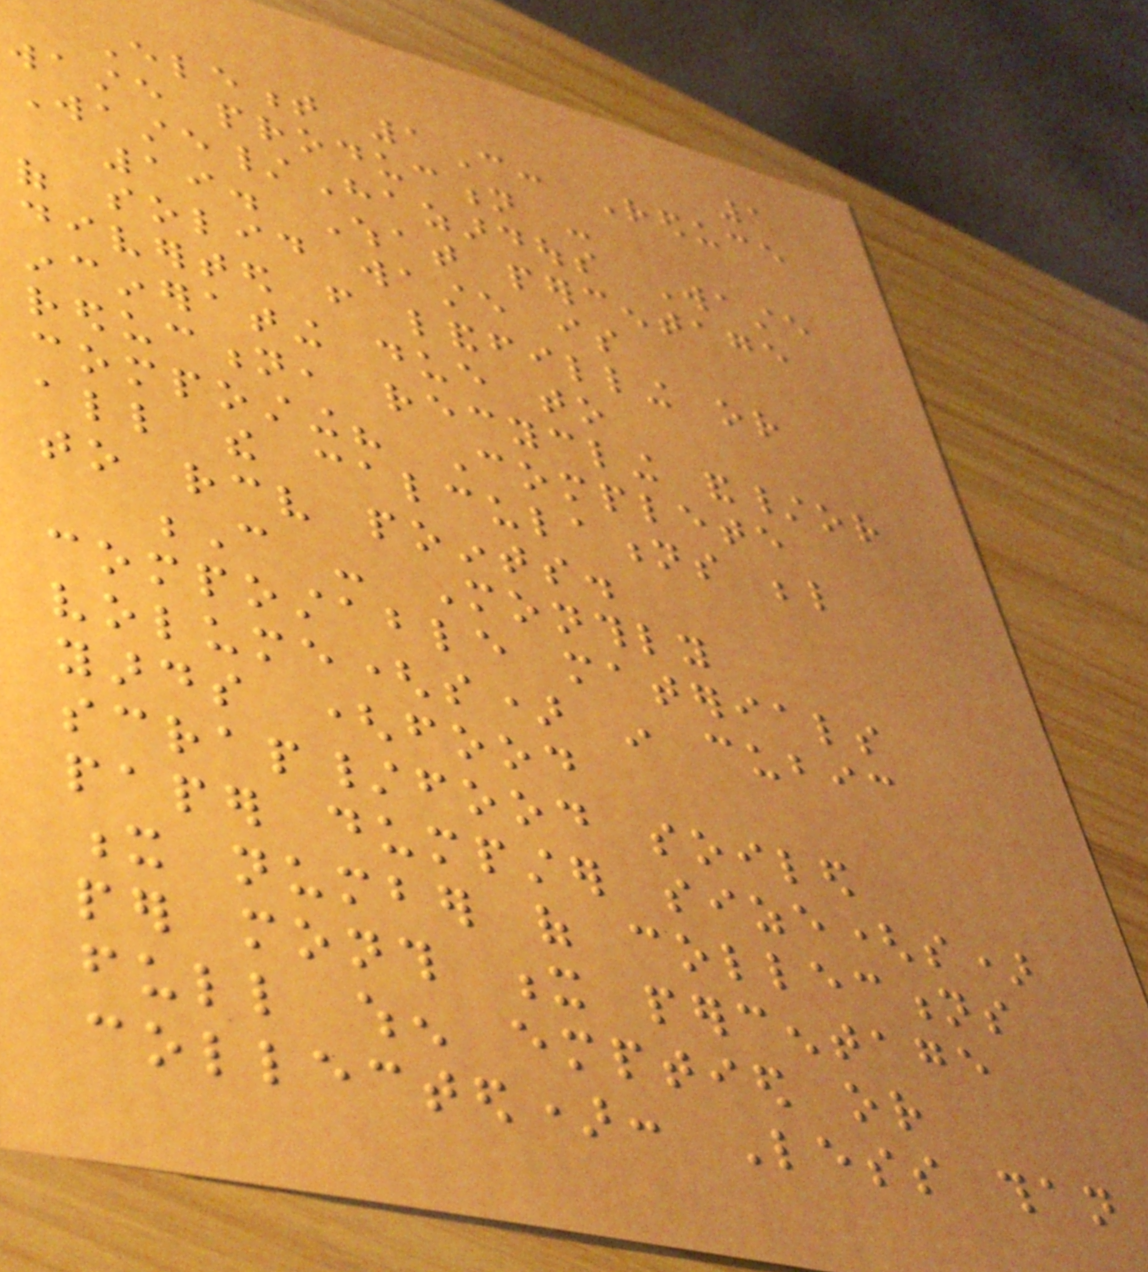1
Element 1C: Reduce
waste production -
Waste/Hazardous Waste
19. What percentage
of solid waste is
diverted from landfilling or
incinerating due to
reduction, recycling and/or
composting? Complete
all the calculations below
to receive points.
C - Monthly
compostable materials
volume(s) in cubic
yards (food
scrap/food soiled
paper dumpster size(s)
x number of collections
per month x percentage
full when emptied or
collected): Less than
